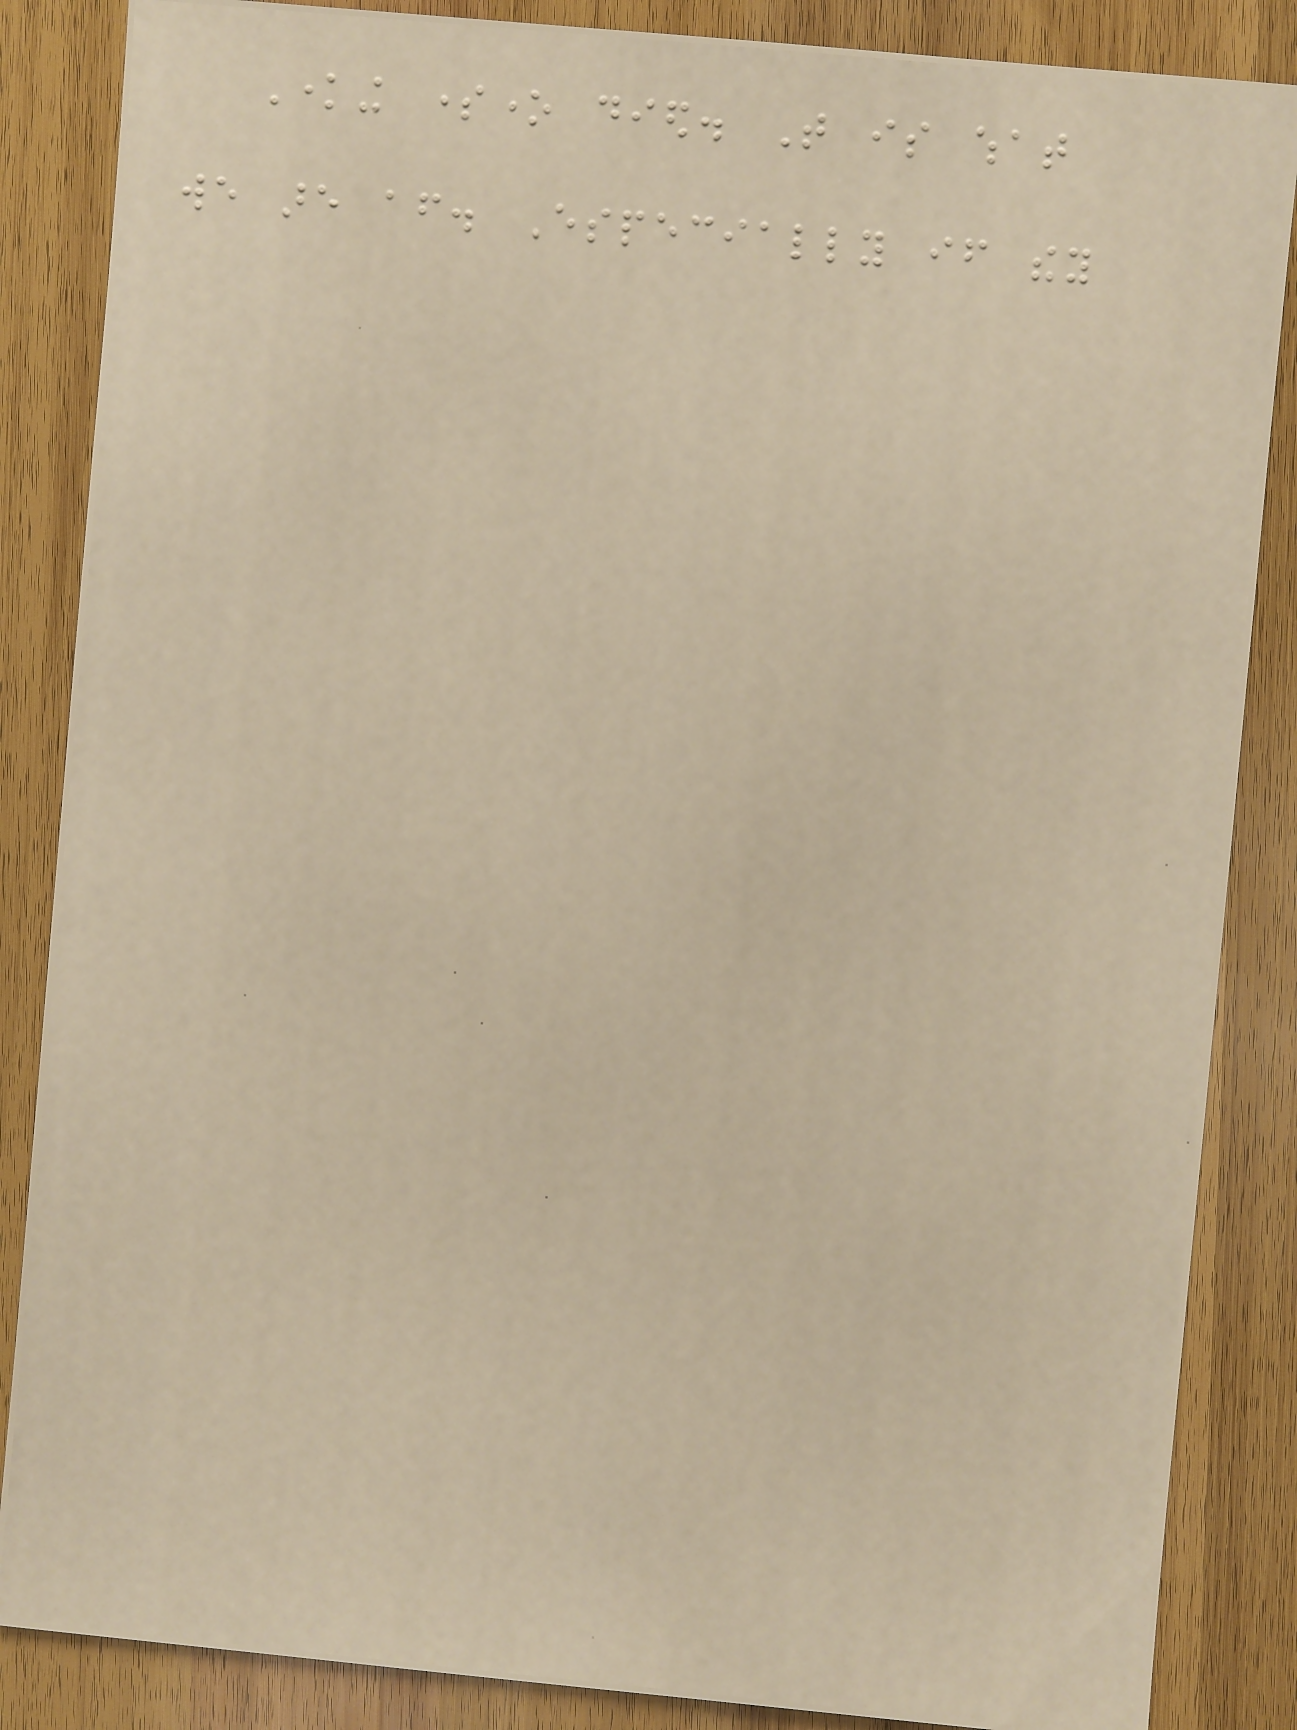Knowing someone died. That is what
we are after. Especially if they
